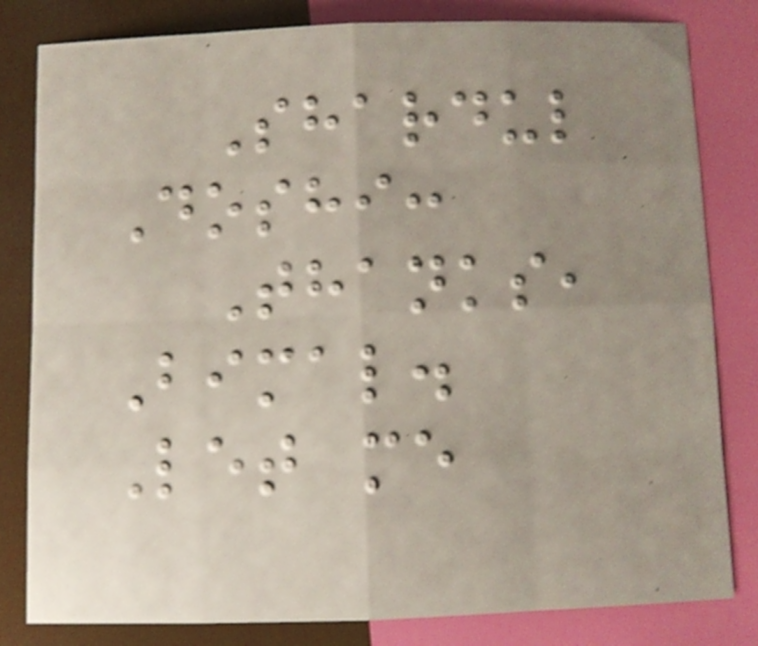Shardul
Doshi:
Thanks,
Bimal.
Let me
